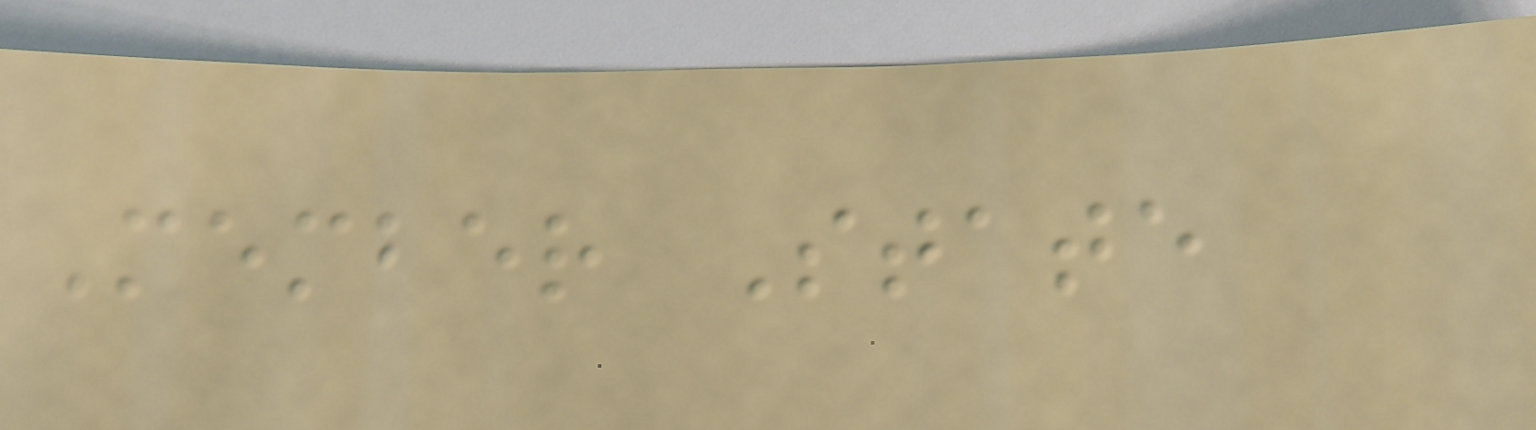Member State
